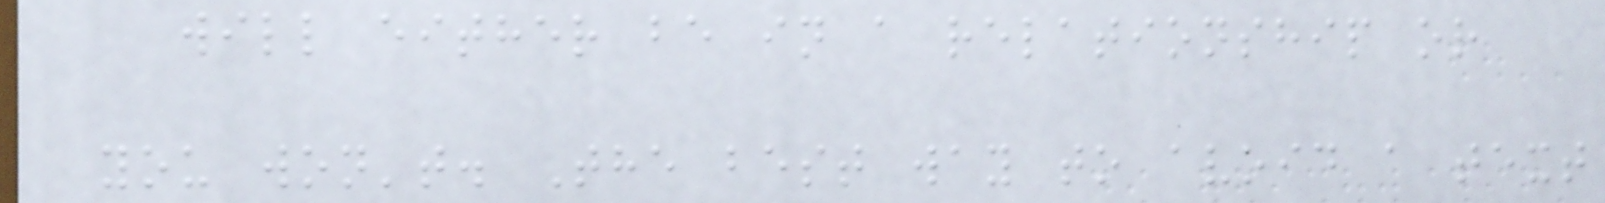will either be in a relationship or
you won't. The best way to avoid a text
